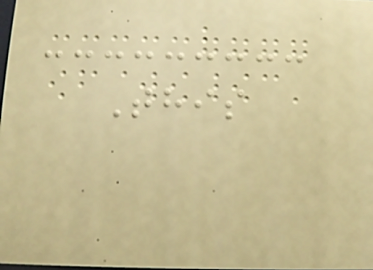This
